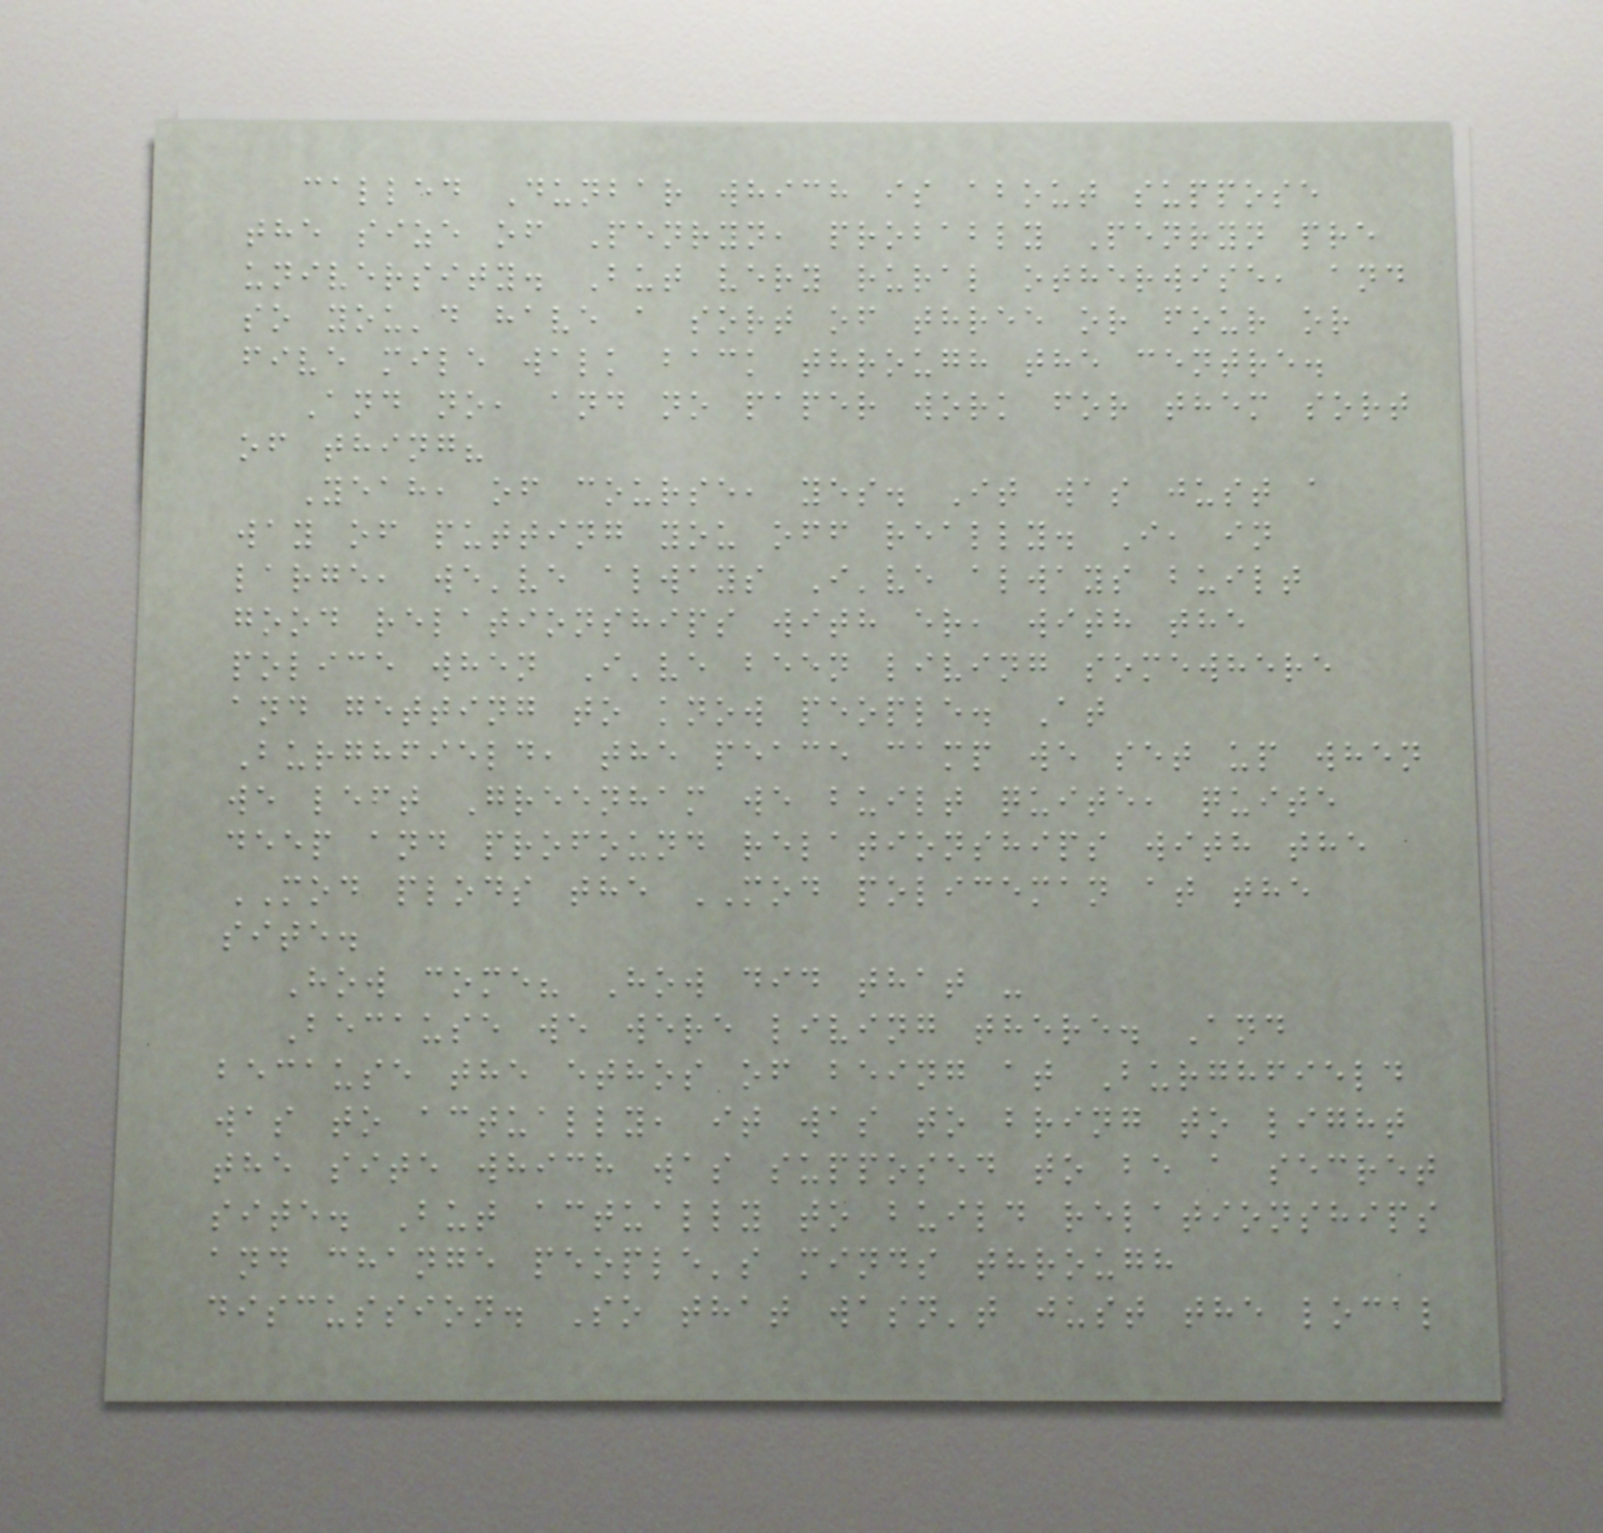called Dunbar which is about suppose
the size of Penryn, probably Penryn pre
university. But very rural otherwise, and
so you'd have a sort of three or four or
five mile walk back through the centre.
And no, and no paper work for them sort
of thing?
Yeah, of course, yes. It was just a
way of putting you off really. I, in
large, we've always I've always built
good relationships with er, with the
police when I've been living somewhere
and getting to know people. At
Burghfield, the peace camp we set up when
we left Greenham we built quite, quite
deep and profound relationships with the
MOD plods the MOD policeman at the
site.
How come? How did that -
Because we were living there. And
because the ethos of being at Burghfield
was to actually, it was to bring to light
the site which was supposed to be a secret
site. But actually to build relationships
and change people's minds through
discussion. So that wasn't just the local
